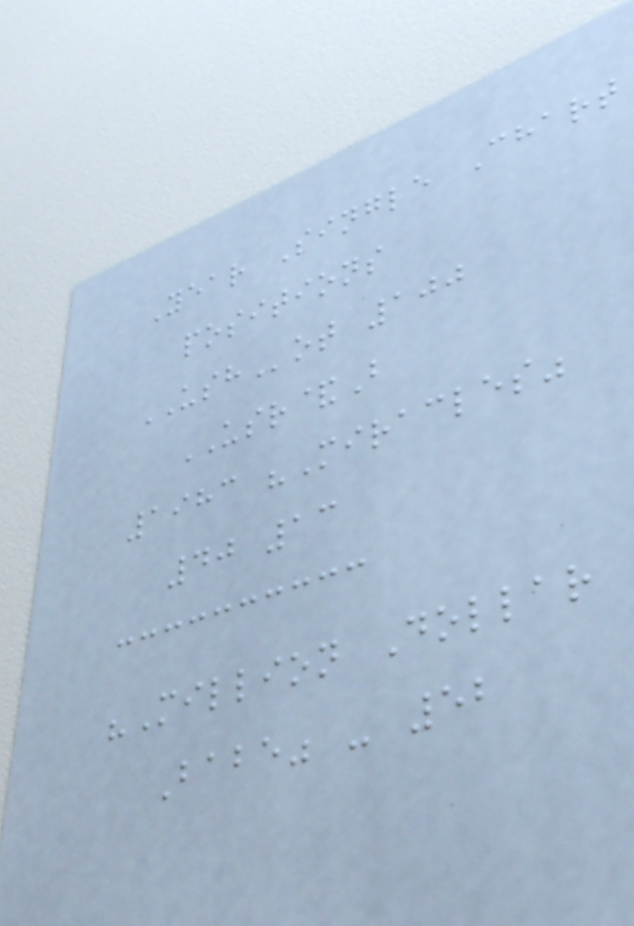Year Single Chart
positions
USHot 100
USR&B
1983 "Miracles"
40 13
"Million Dollar
Babe" - 52
